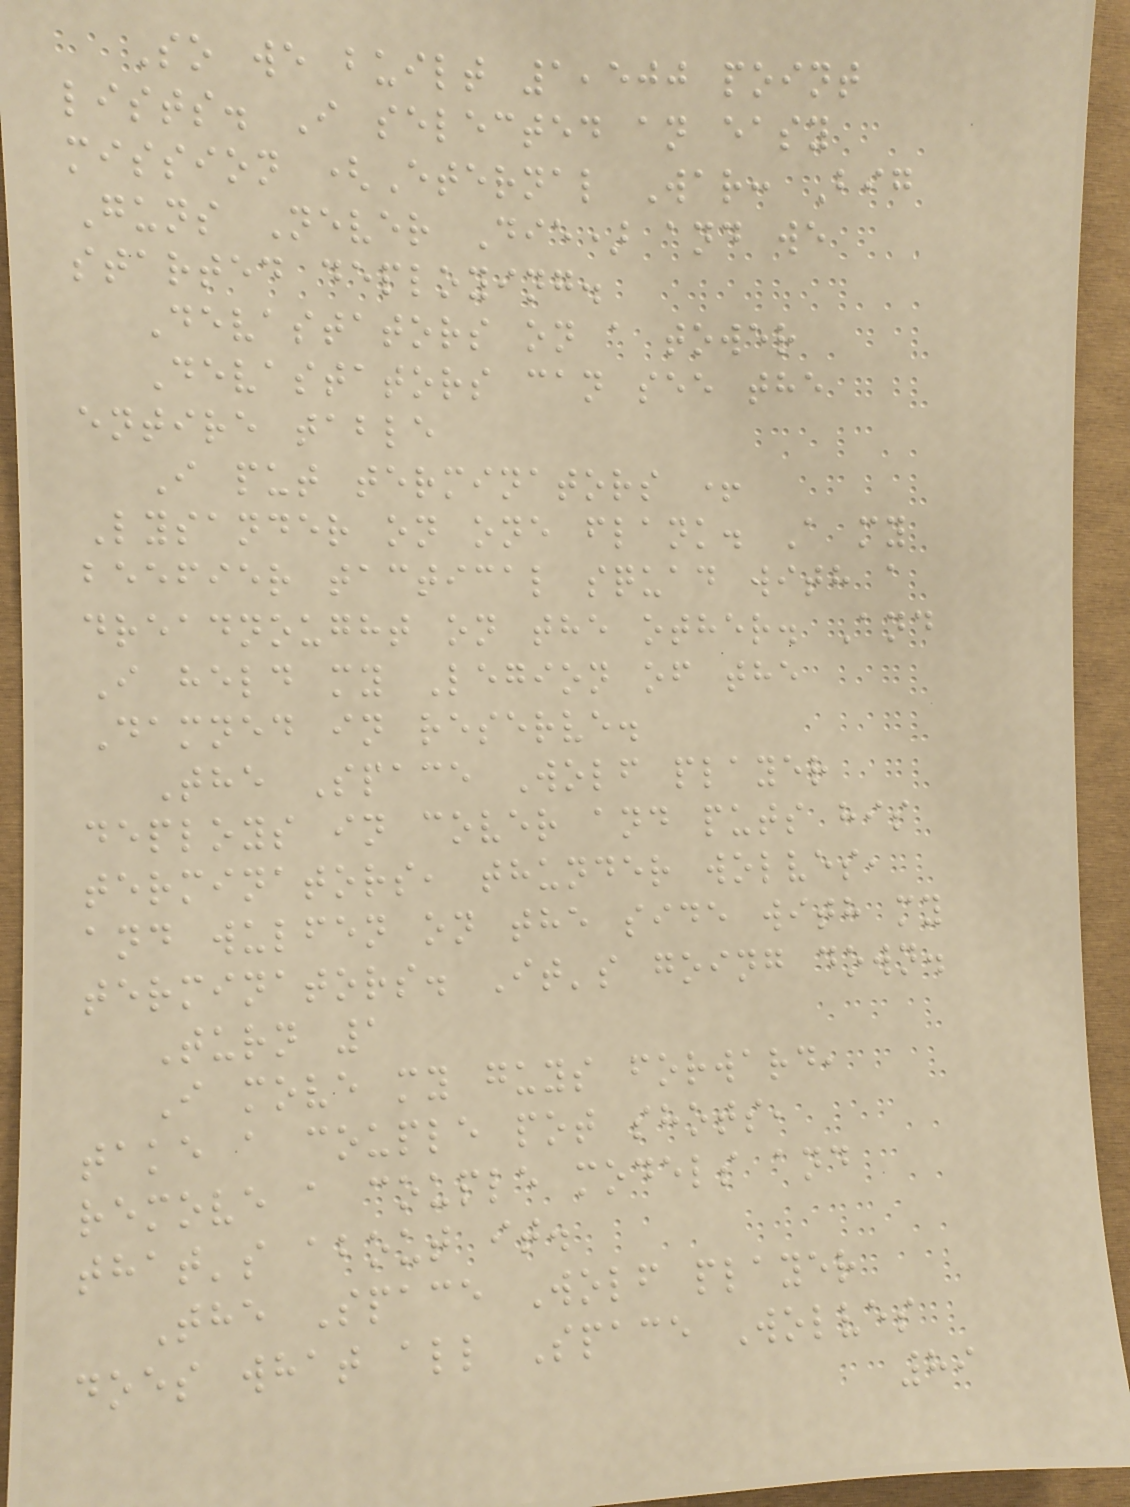So we built 1,500 point
lists. I selected an easy
mission (Eternal War: Big
Guns Never Die) and we
started deploying.
Devastators on a tower
Devastators can see the
entire table
I put terminators +
Lysander on one flank. A my
beefier tactical squad with a
dreadnought on the other. And
I held my Legion of the
Damned in reserve.
The Space Wolf player
deploys in cover and puts his
terminators, thunder wolves,
and wulfen on the side with my
terminators. It's going down.
Turn 1
I move my guys forward,
take a couple pot shots,
remove a couple models and
that's about it.
The Space Wolf player
does what all Space Wolves
89
